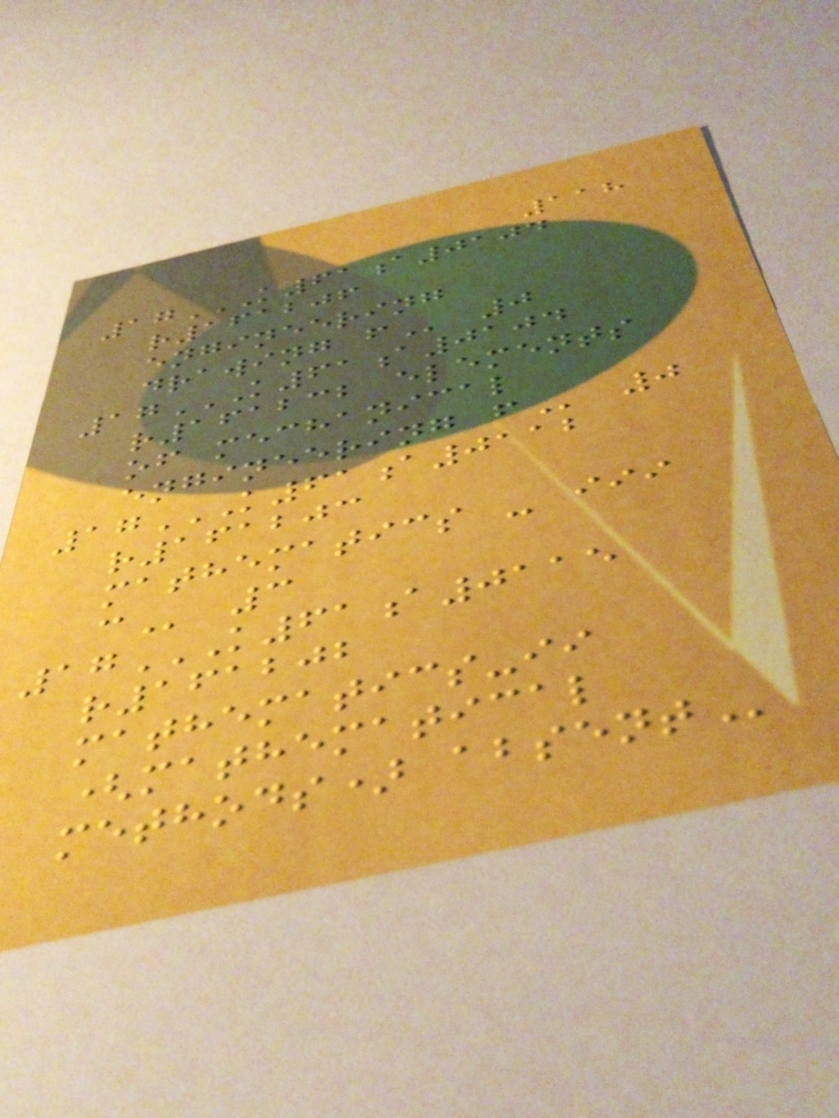118
17K61A0104
R161206
ENGINEERING
DRAWING F 0
17K61A0104
R161232 ELEMENTS
OF MECHANICAL
ENGINEERING F 0
17K61A0112
R161203
MATHEMATICS - III
C 3
17K61A0115
R161202
MATHEMATICS-II
(MATHEMATICAL
METHODS) ABSENT
